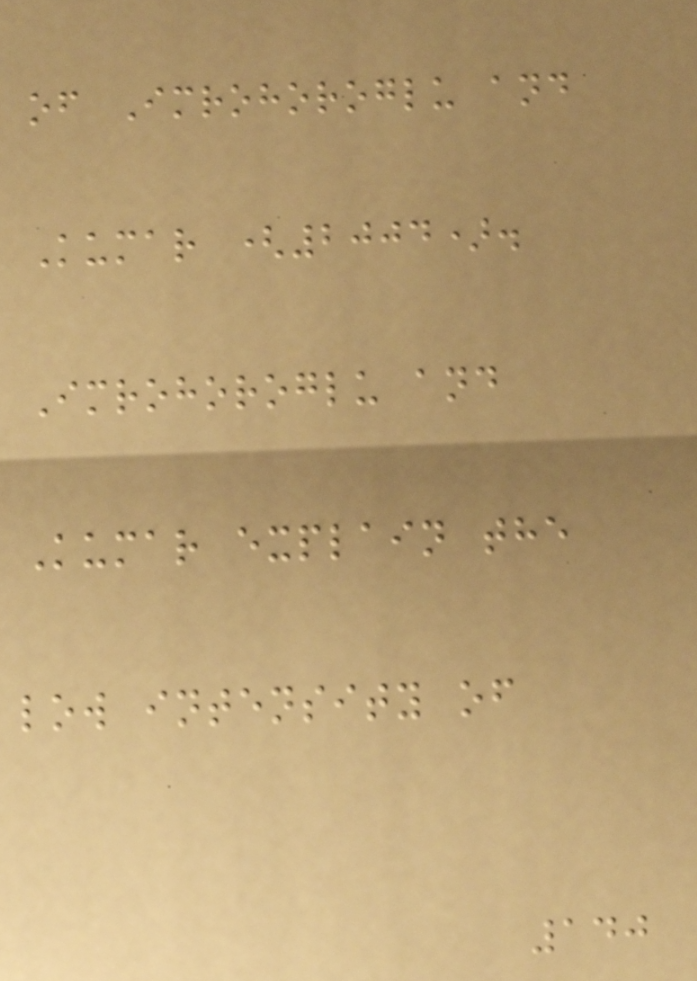of Imrohoroglu and
Kumar (2004).
Imrohoroglu and
Kumar explain the
low intensity of
140
